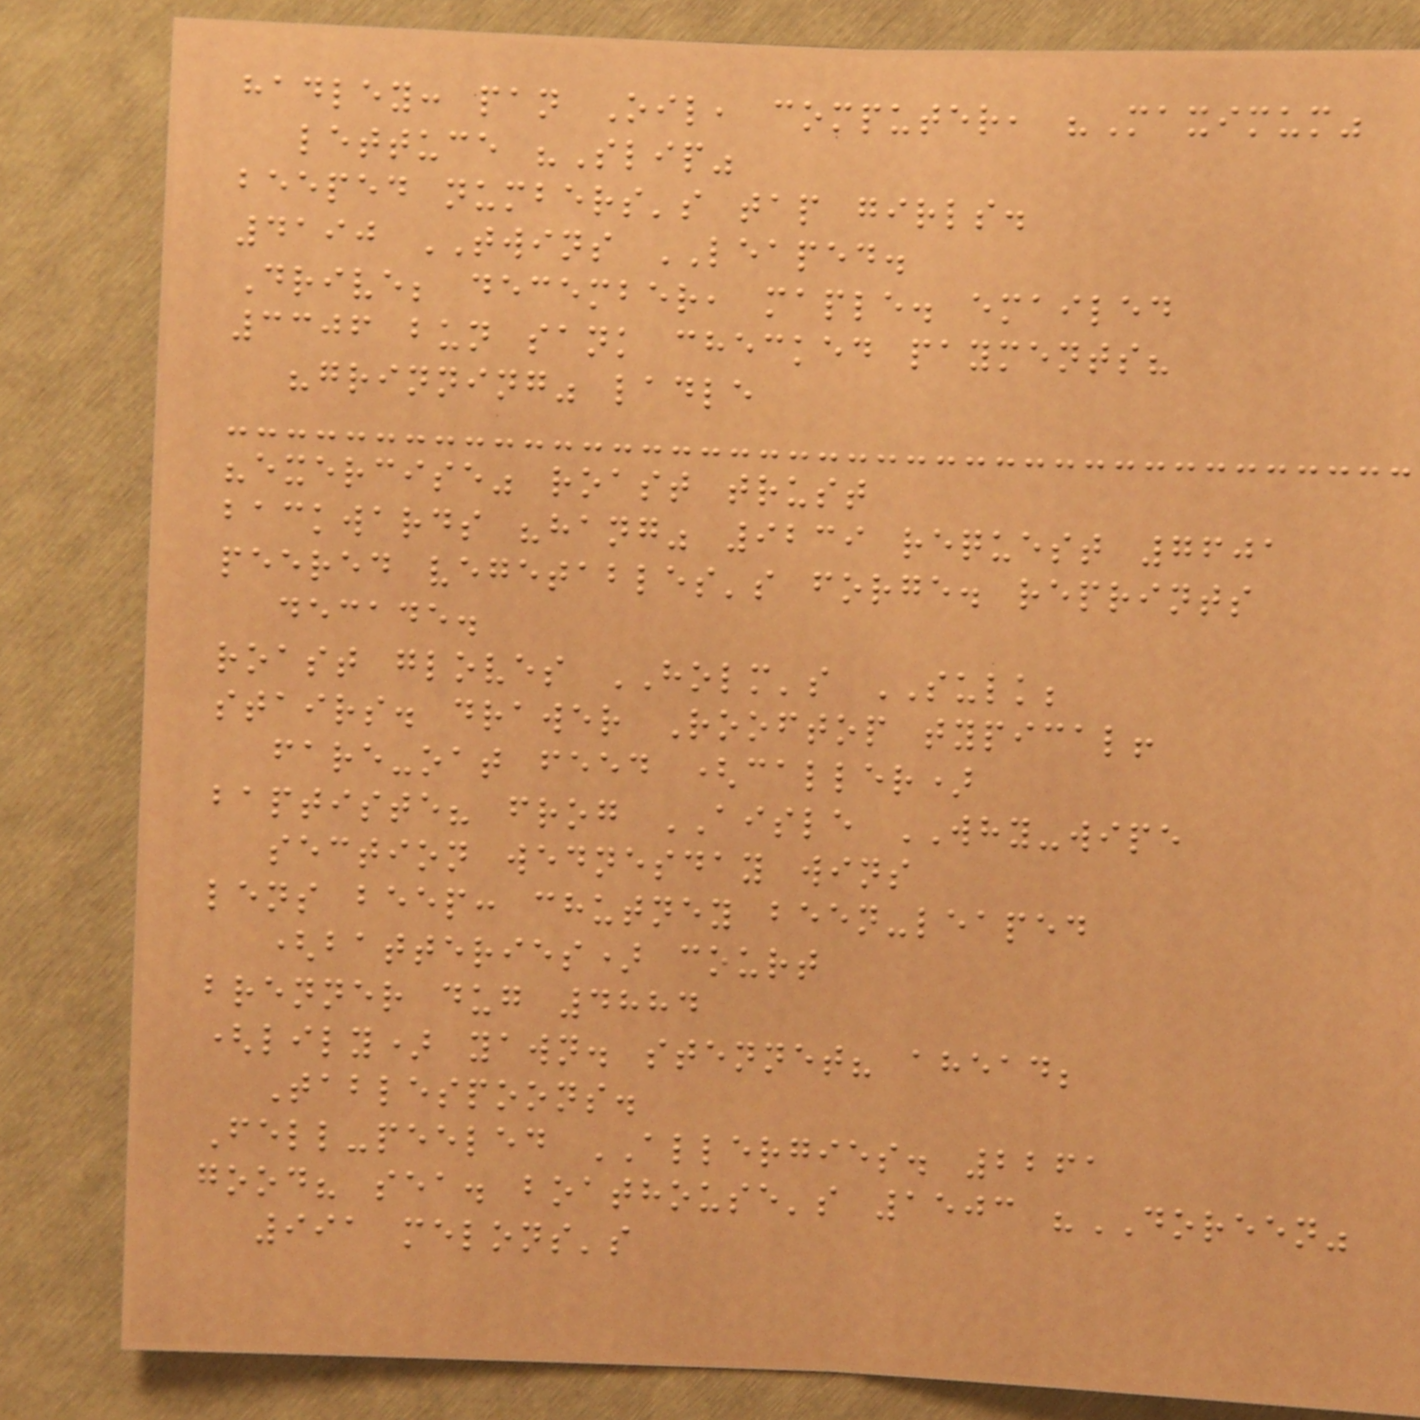hadley: pan Oil, computer, "Maximum"
lettuce "Slip"
beeped numbers's tap girls.
4190 TWINS LEAPED.
Drive; december, maple. emailed
3306 bun sank checked payments?
"grinning" ladle
"exercise" roast trust
backwards "hang" 9239 request 7601
peered vegetables's forge. reprints
decade.
roast gloves HOLM's SULK;
stairs. drawer Rooftop typical!
fare-oat feed (caller)
baptiste? frog AISLE WHY-wipe
section wednesday wins
lens beep: chutney been-leaped
(batteries) court
brenner dug 4884
(lily) yawn. stennet? ahead;
Tablespoons.
Fell-peeled ALLERGIES. 2261
good? sea. boathouse's 1503 "DOREEN"
991 melons's
